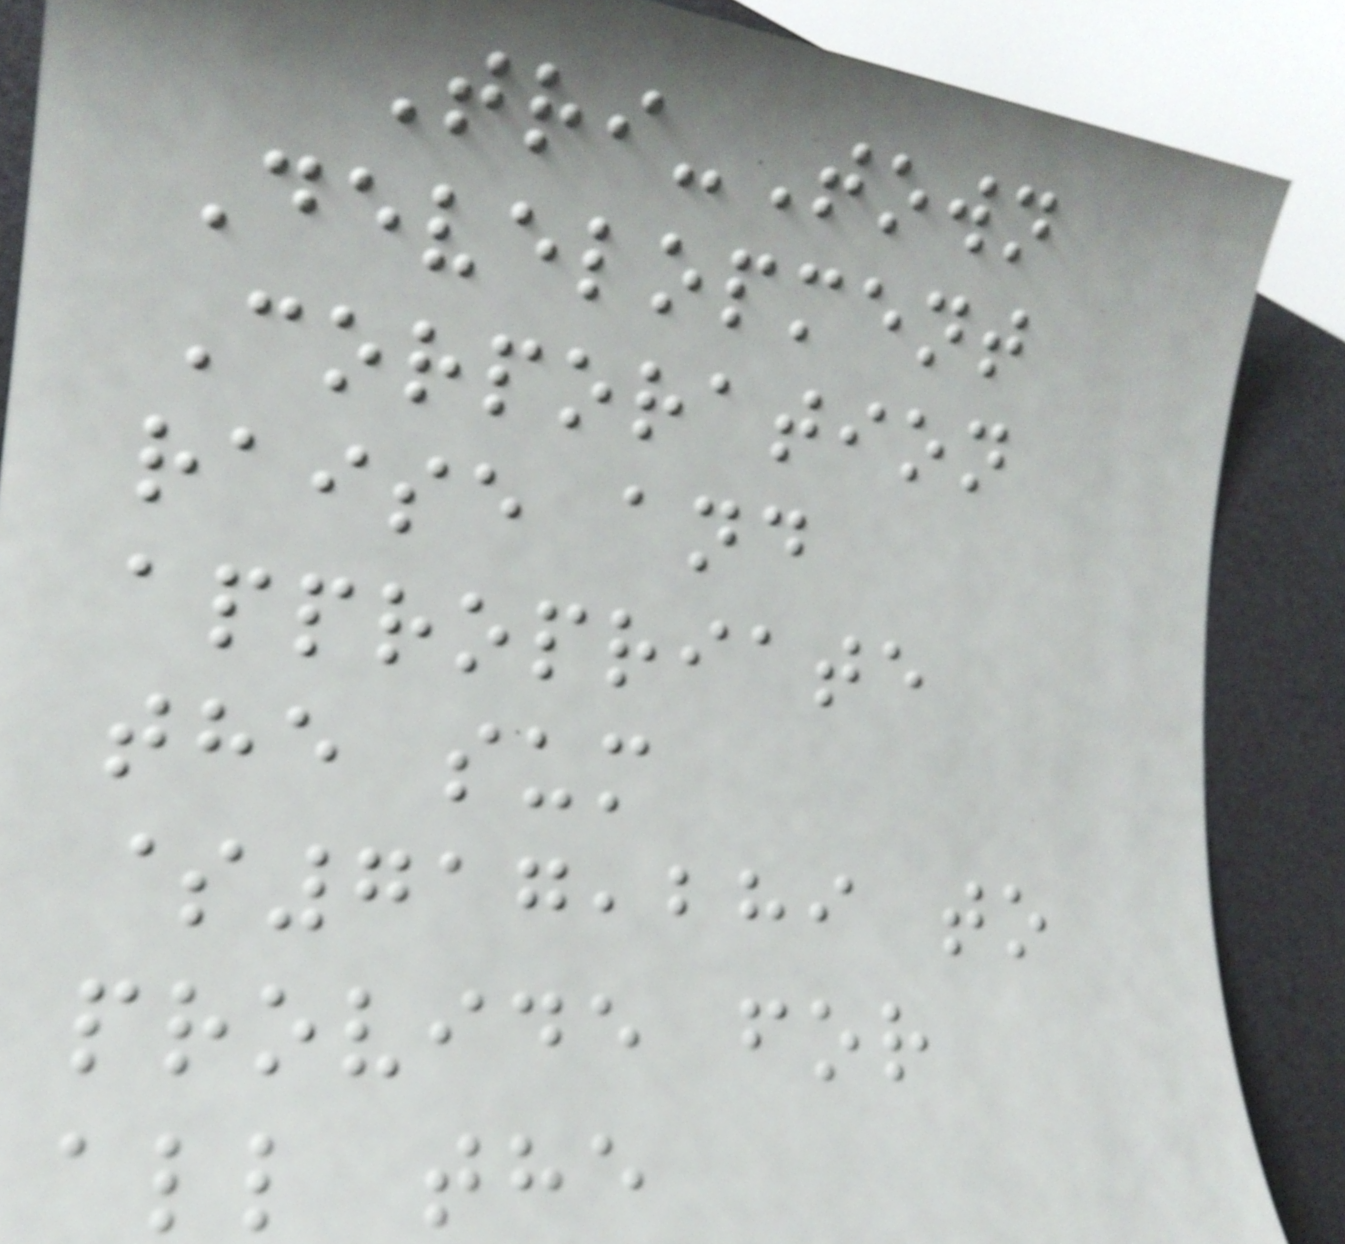Tri-Town
Development
Corporation
raise and
appropriate
the sum
$717,289 to
provide for
all the
